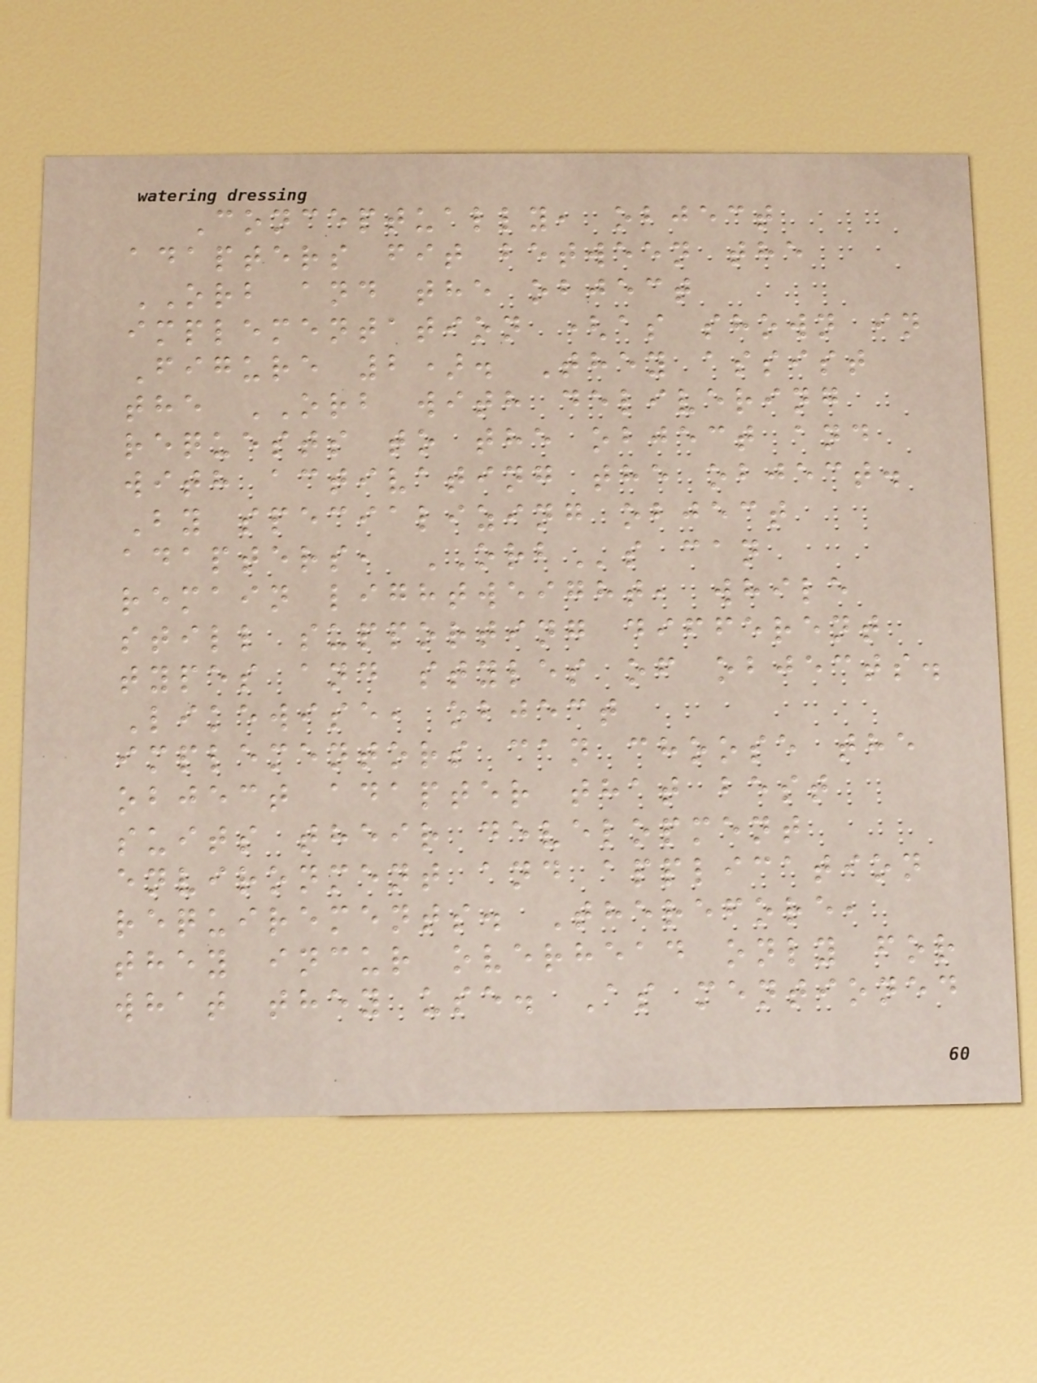Conceptually, object
adapters fit between the
ORB and the object
implementation (as shown in
Figure 2). They assist
the ORB with delivering
requests to the object and
with activating the object.
By specializing object
adapters, ORBs can
remain lightweight, while
still supporting different
types and styles of objects.
Likewise, object
implementors can choose the
object adapter that best
suits their development
environment and application
requirements. Therefore,
they incur overhead only for
what they use. As mentioned
